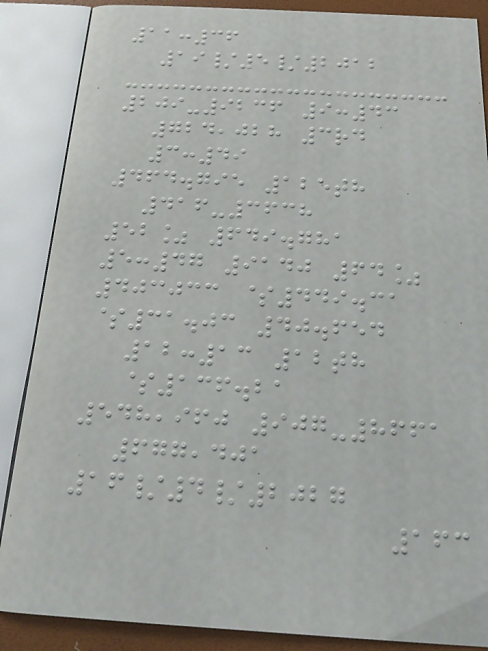11:36
19/5/2012
209-9236 9:43
724,028 3rd
3:49
464.795 125th
416-3638
52% 649.781
5:47 9140 64%
403033 $449.31
$31.03 40.654
12:13 12th
$136.21
548,960 907-8661
677,401
16/4/2027
163
